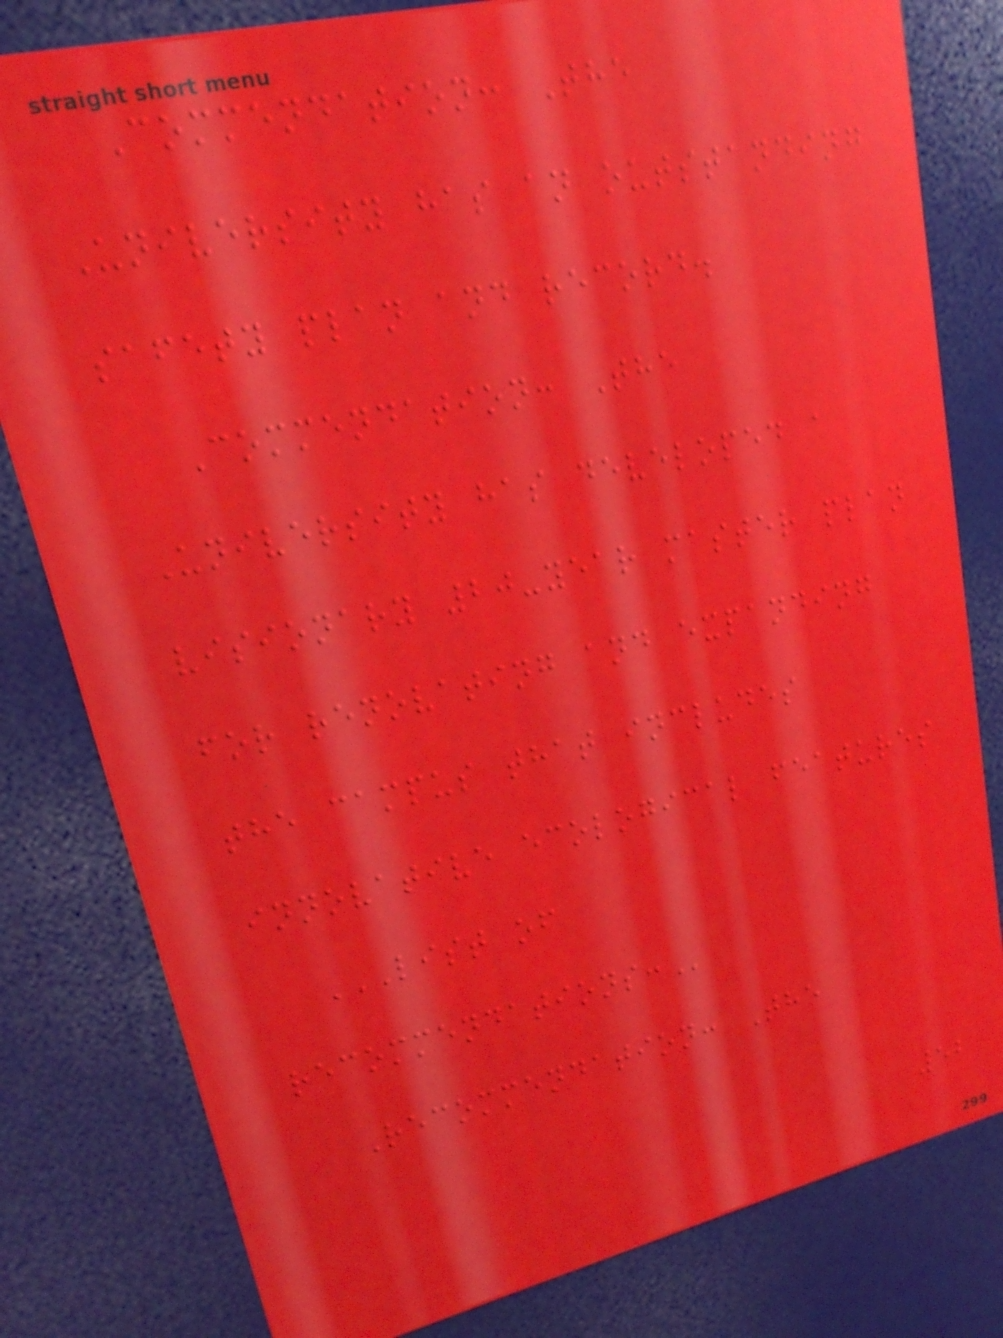Commendation: The
University has an outstanding
safety plan and record.
Commendation: The
University has developed a
visionary 20-year master plan
for renovating and expanding
the campus that includes
innovative ecological features
LIST OF
RECOMMENDATIONS:
Recommendation: The
52
